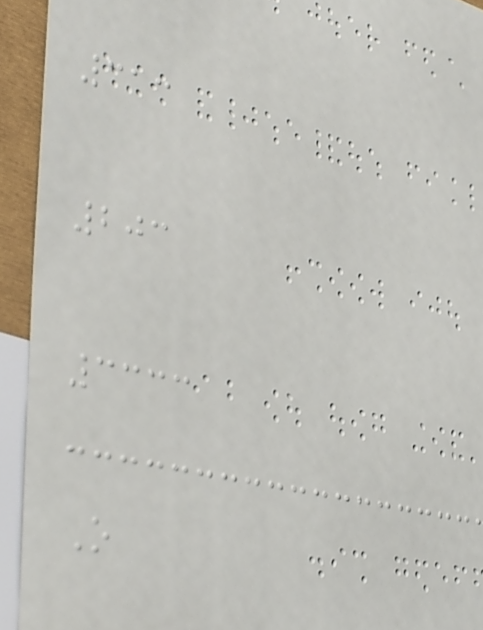313
203
3333
O
